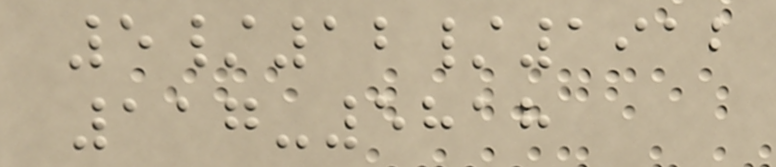5/12/1912
117-5818
